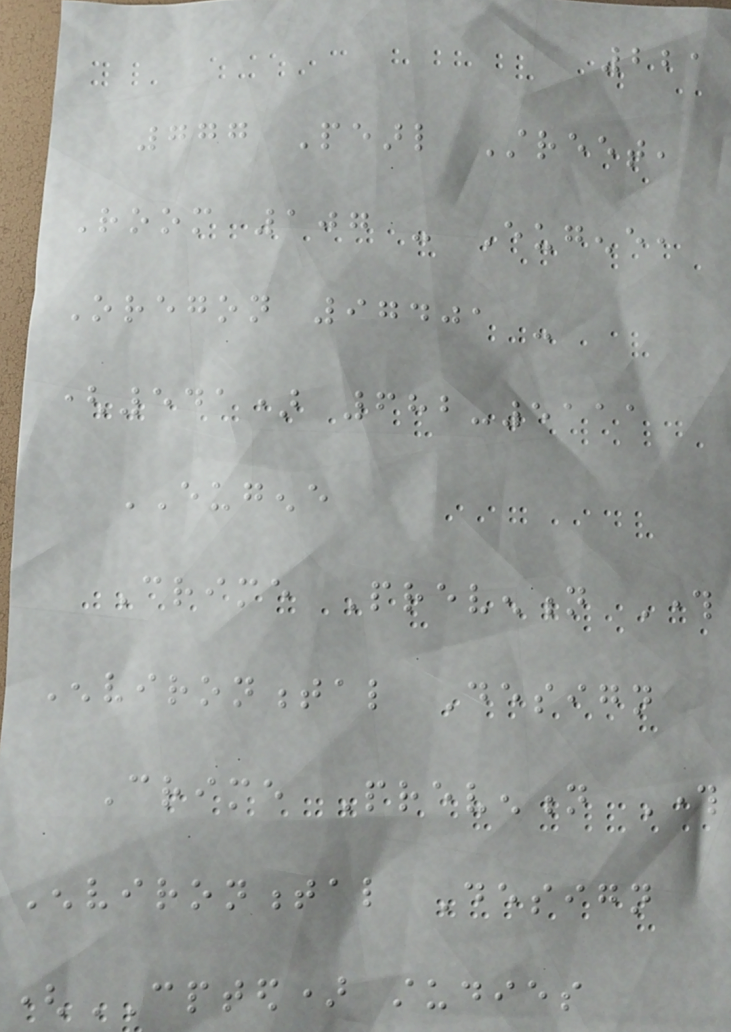221
777 Pearl Street,
Room 107 - Eugene,
Oregon 97401 -
(541) 682-5111
EUGENE
Crime Prevention Through
Environmental Design
Crime Prevention Through
Environmental Design
(CPTED) studies
